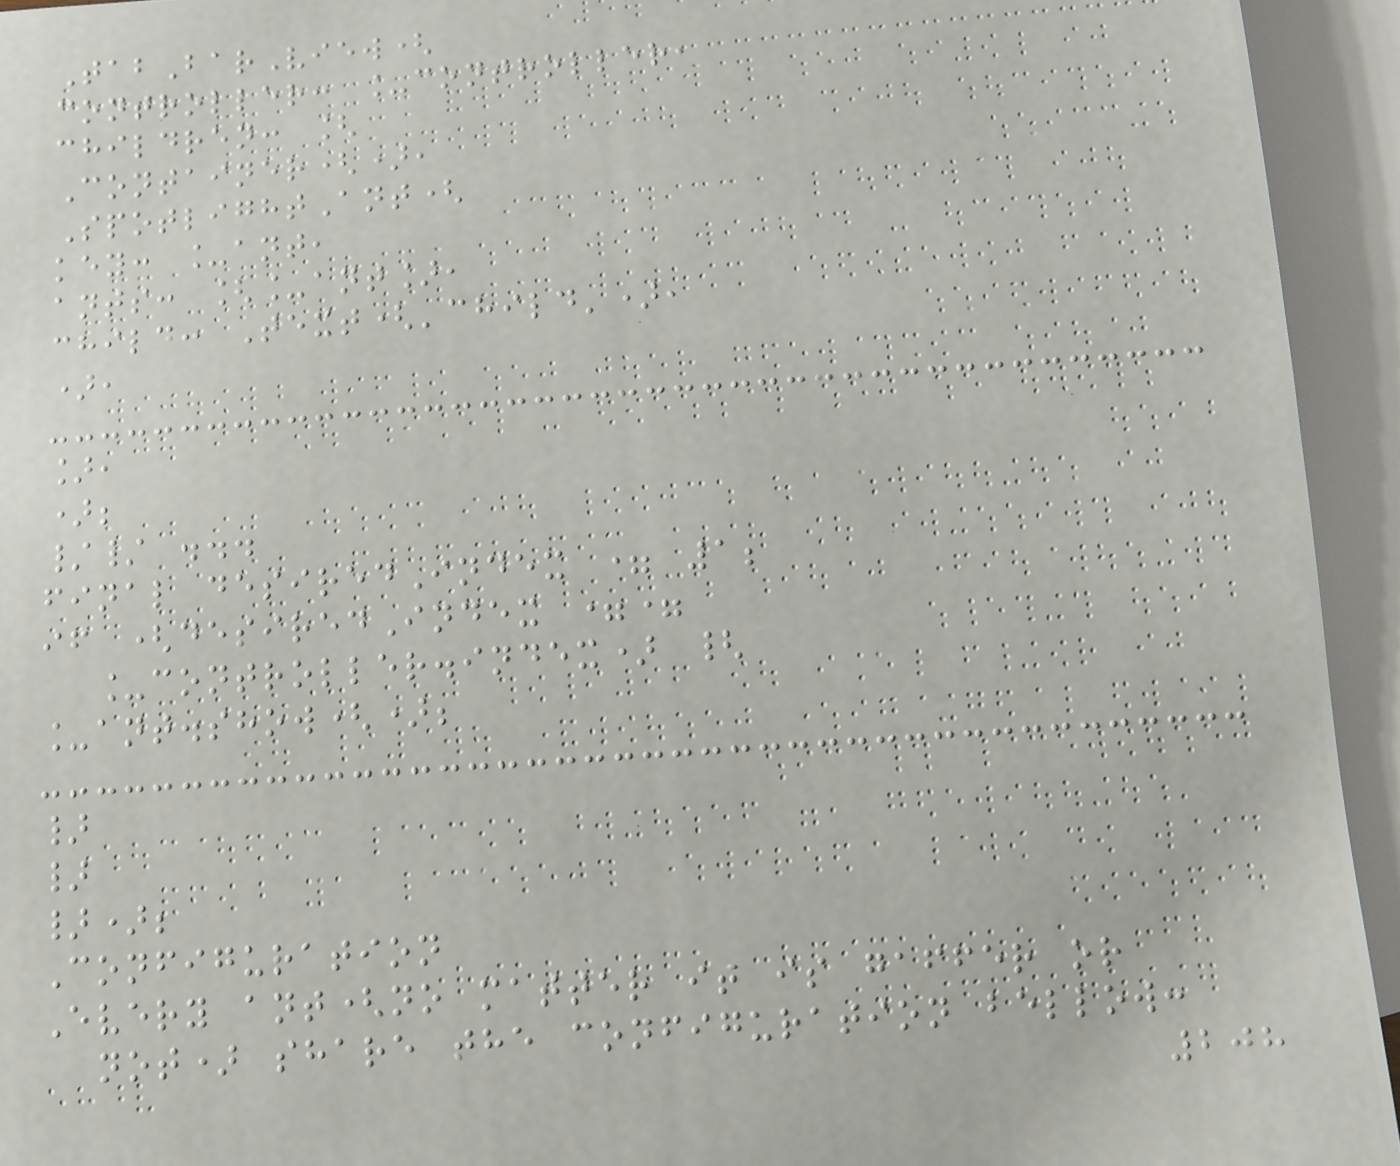TabBarView(
controller: _controller,
children: [
Container(),
SpotlightAnt(
key: _ant,
ants: [_ant],
child: Text('child'),
),
],
);
// ...
final desiredIndex = 1;
if (desiredIndex ==
_controller.index) {
_ant.show();
}
}
});
Configuration
Every ant(no matter it is gaffer or
not) share the configuration bellow:
208
